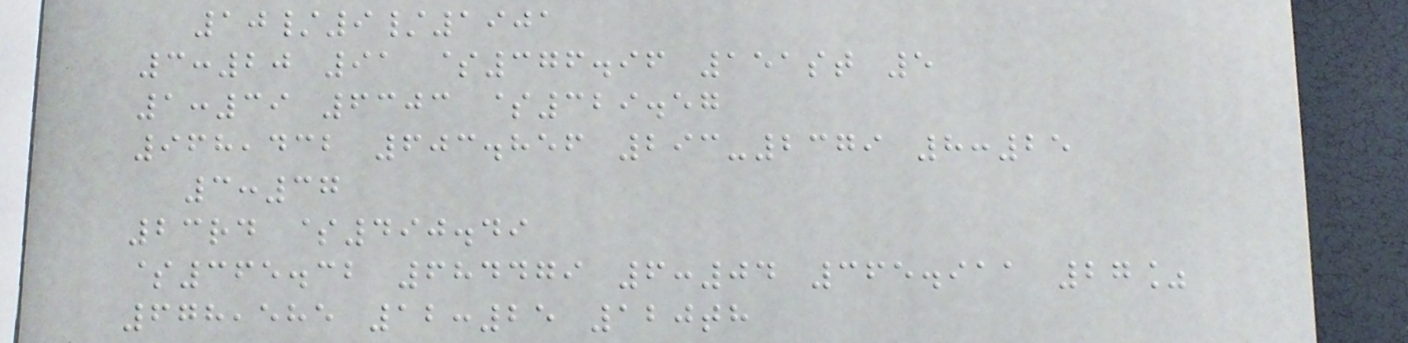10/9/1901
3:20 91 $376.96 151st 5
1:39 6303 $329.57
968,432 603.856 293-2379 8:25
3:37
23rd $490.49
$365.32 684479 6:04 365.911 27%
678,585 12:25 120th
